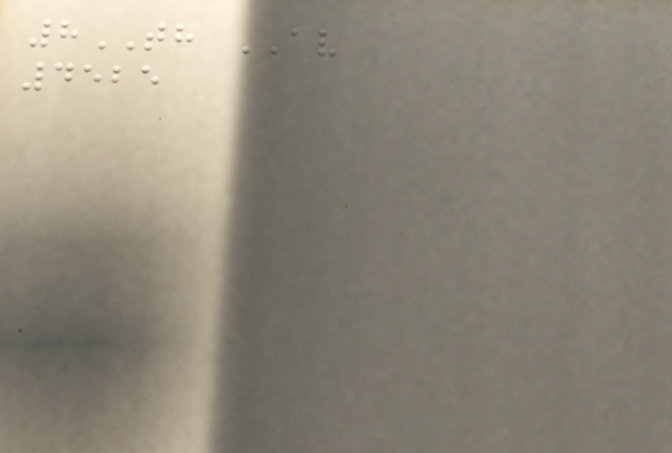8TH AV
4525
